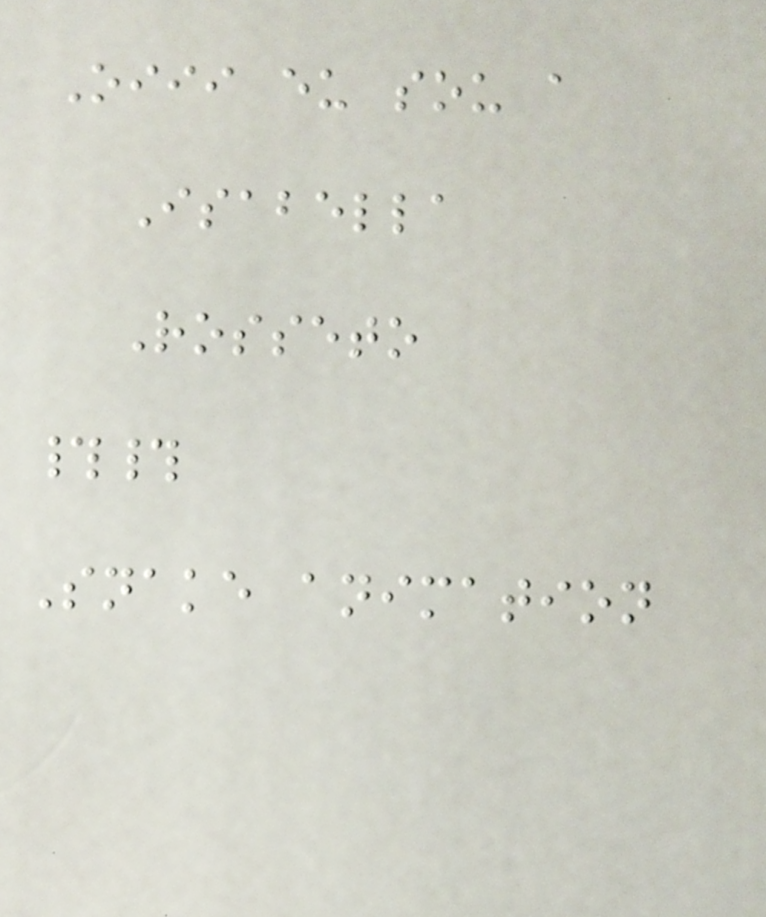Oiii eu sou a
Isabella
Rosseto
##
Snake animation
